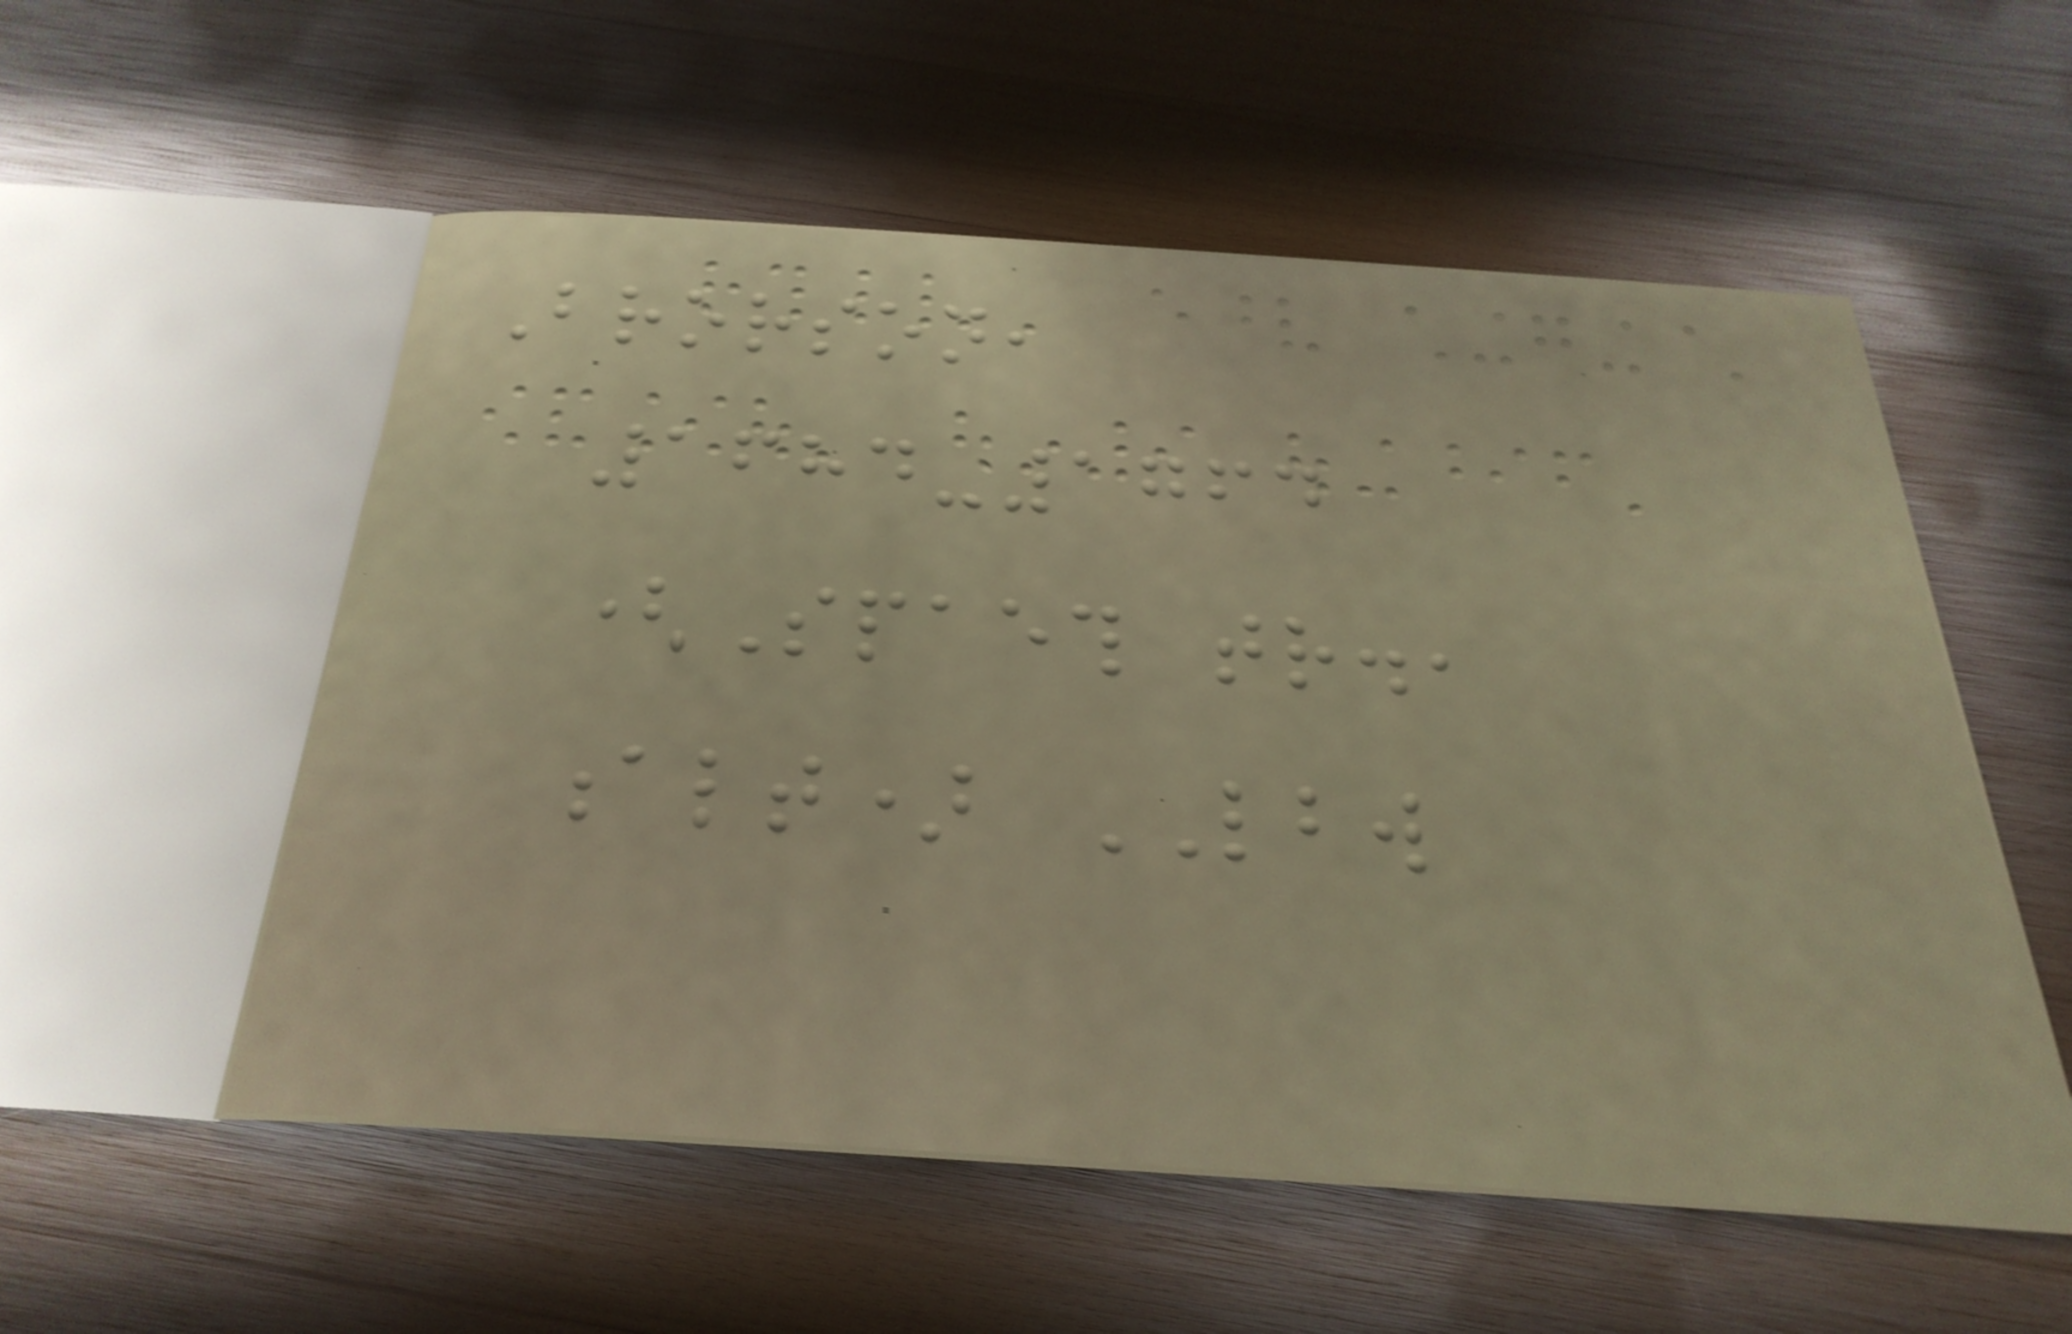Brorson,
1684-1764
(Spaeth tr.,
alt) LBW
